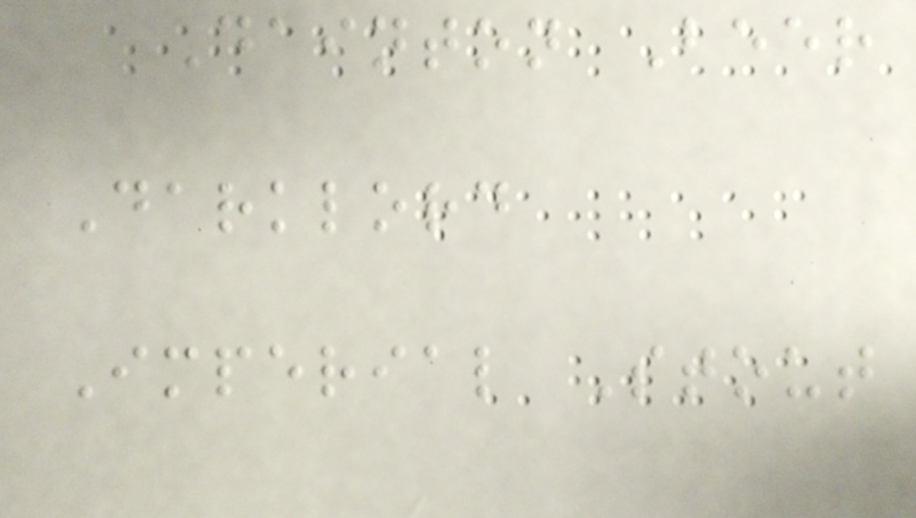Dainton Beer
Darklord
Imperial Stout
